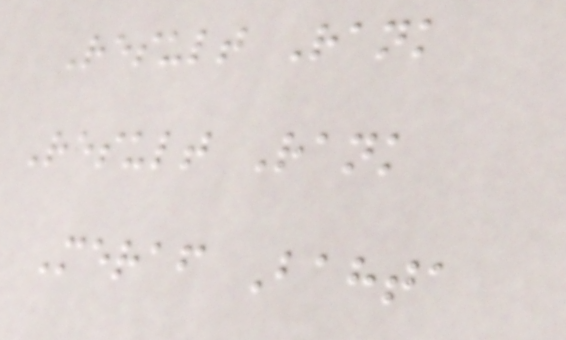Result Rank
Result Rank
Meraf Bahta
